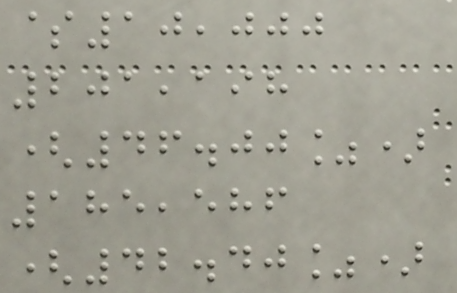$10,000
201,198
(46.00%)
185,586
(42.40%)
